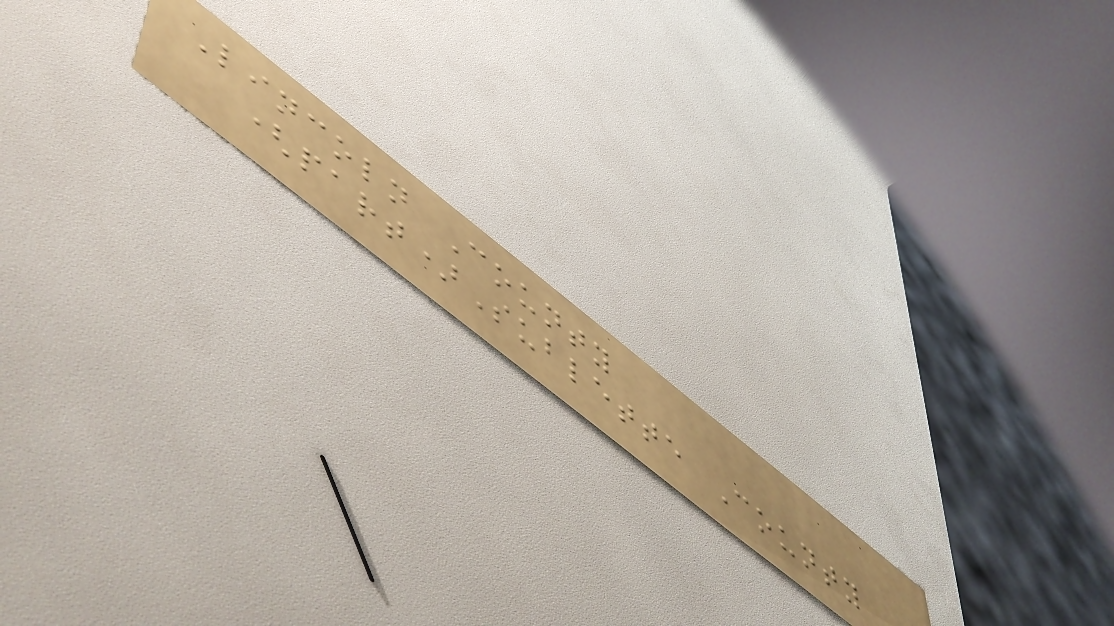Lincoln County
(part)Sublette County
